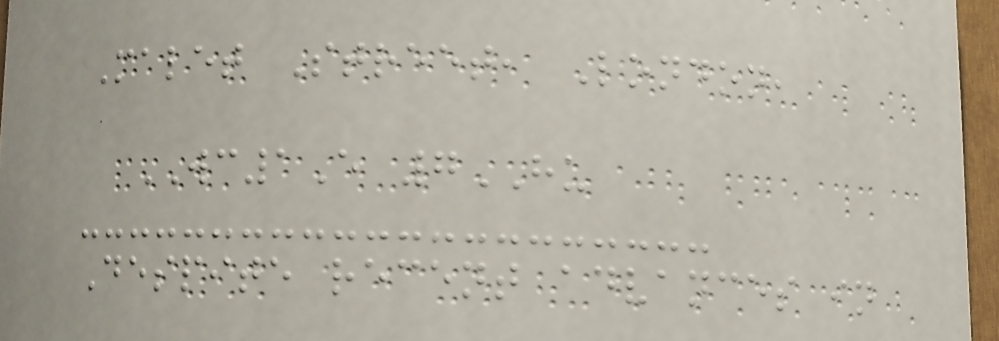Malet Street, London,
WC1E 7HU
Despite recent advances in
